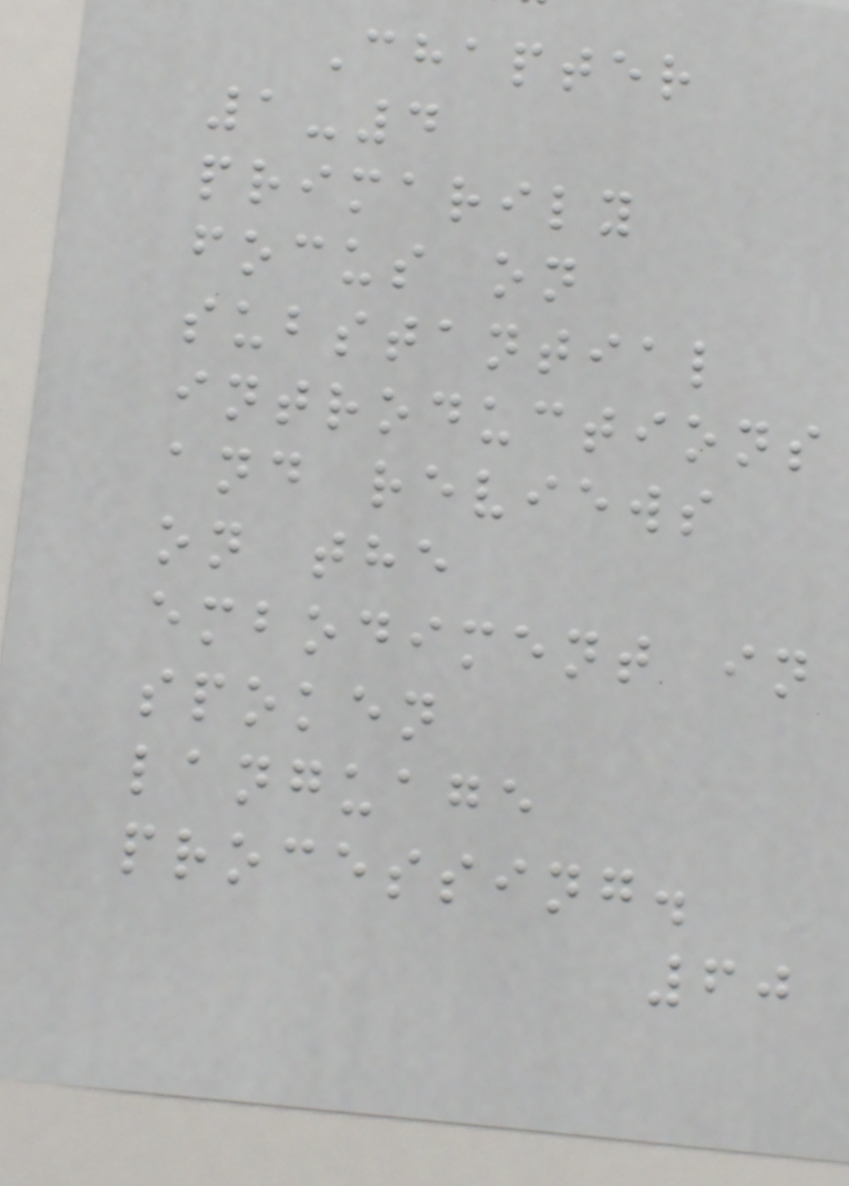Chapter
1-4
primarily
focus on
substantial
introductions
and reviews
on the
embodiment in
spoken
language
processing.
60
